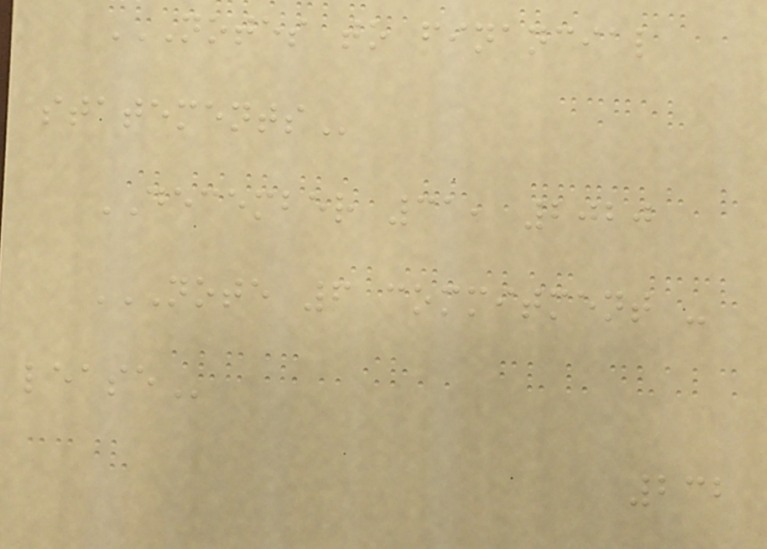NOTES TO FINANCIAL
STATEMENTS
DECEMBER 31, 2020
NOTE 6 COMMITMENT -
LEASE
232
